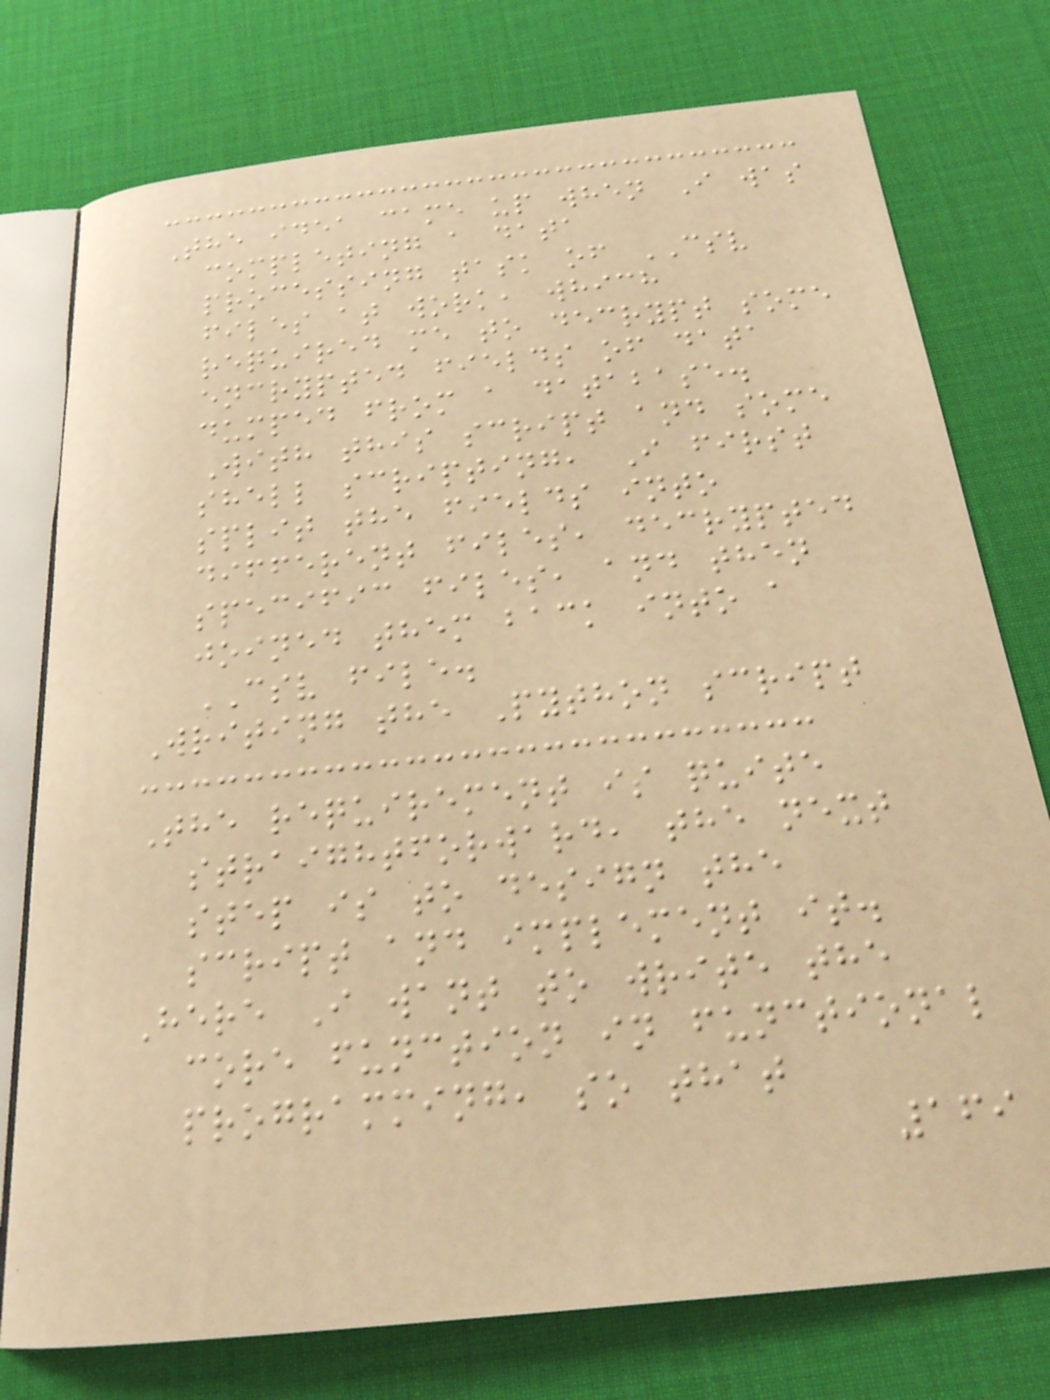The idea came up when I was
completing a data
processing task of CSV
files at work, which
required me to decrypt some
encrypted fields of data
dumped from a database.
With this script and some
shell scripting, I first
split the fields into
different files, decrypted
specific files, and then
joined them back into a
CSV file.
Writing the Python script
The requirement is quite
straightforward, the next
step is to design the
script and implement it.
Here I want to write the
core function in functional
programming, so that
169
